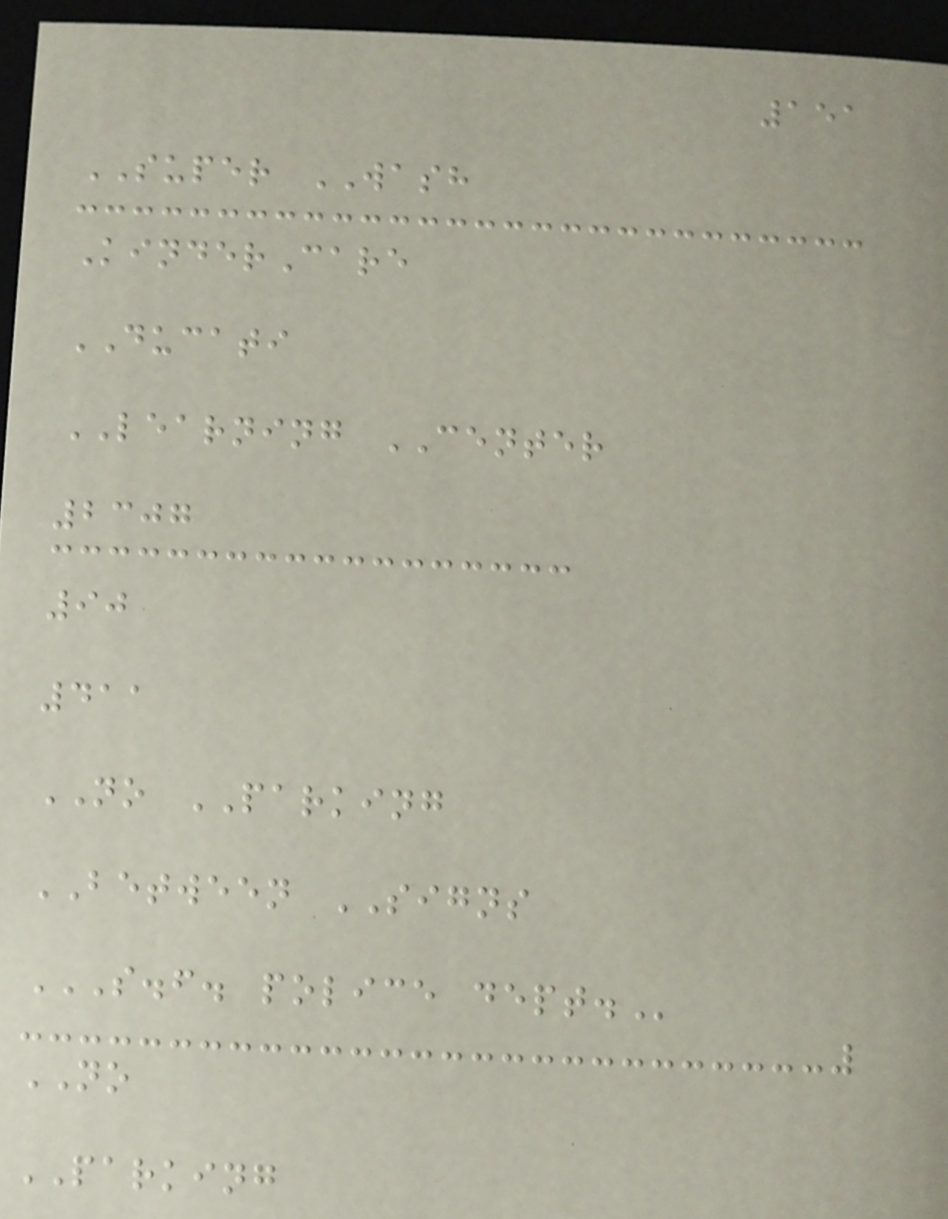151
SUPER WASH
KinderCare
DUCATI
LEARNING CENTER
2307
90
411
NO PARKING
BETWEEN SIGNS
S.F. POLICE DEPT.
NO
PARKING
